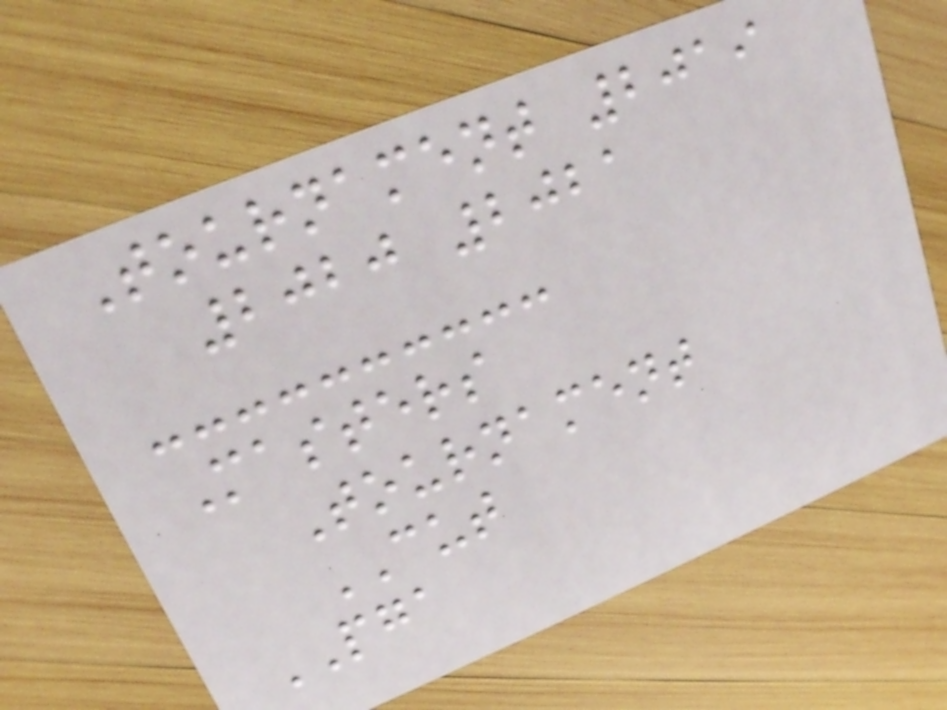Tournament 2019
2020 2021
Masters
Tournament
CUT
PGA
